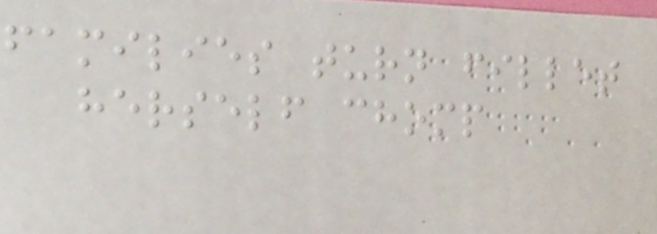families turn fillet
herself chomp
